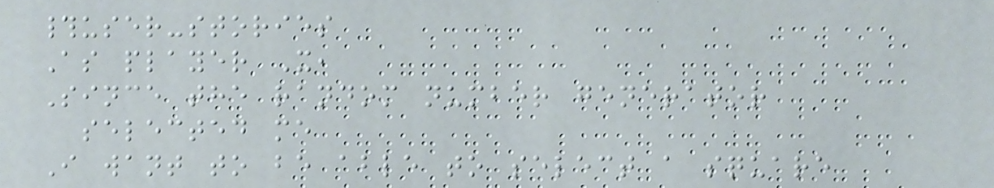#user-stories
As player X,
Since the random number generator
selected me
I want to be able to select a square
